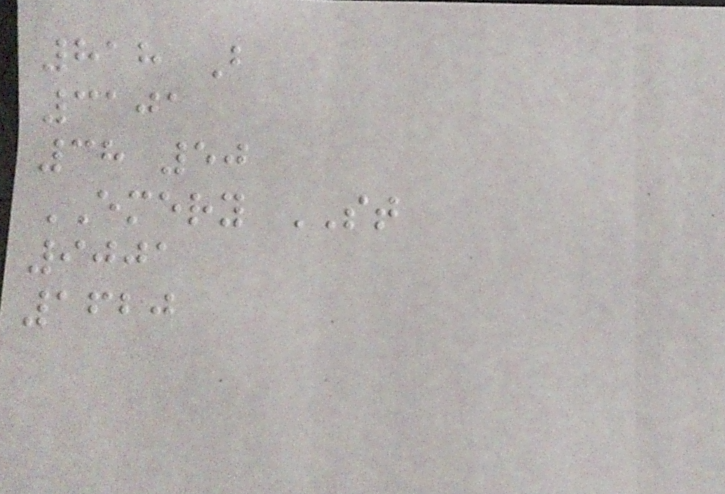818 B
3101
38 50
EMERY ST
9001
1620
